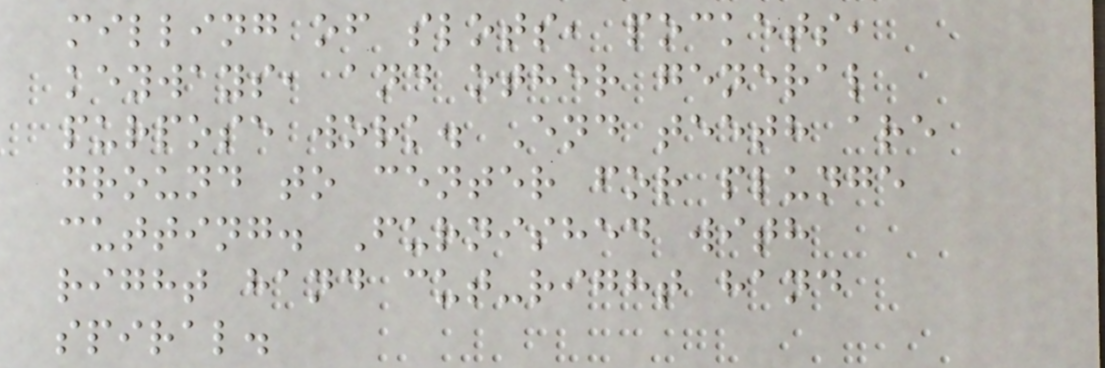milling of slots, pockets,
keyways, and other general
purpose work. End teeth are
ground to center for plunge
cutting. Furnished with
right hand cut-right hand
spiral.
